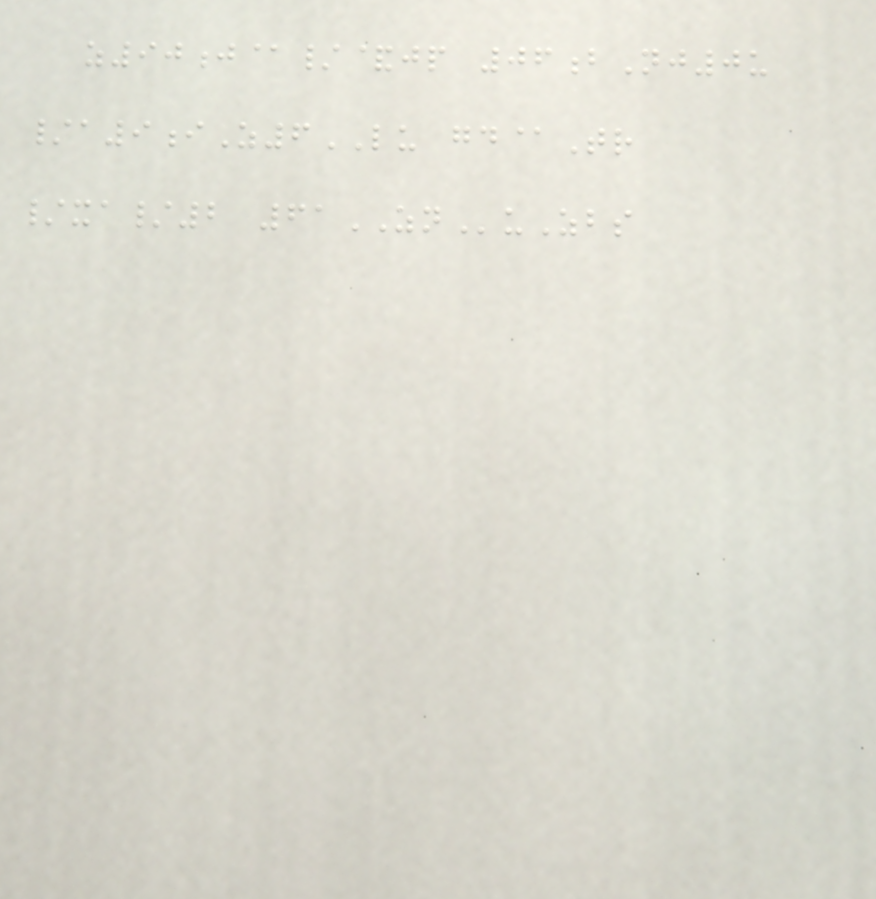z90j@/&jp 06bNj0u
/a9iZ6LU gd@Tr
/xa/2 61ZNuZbs
